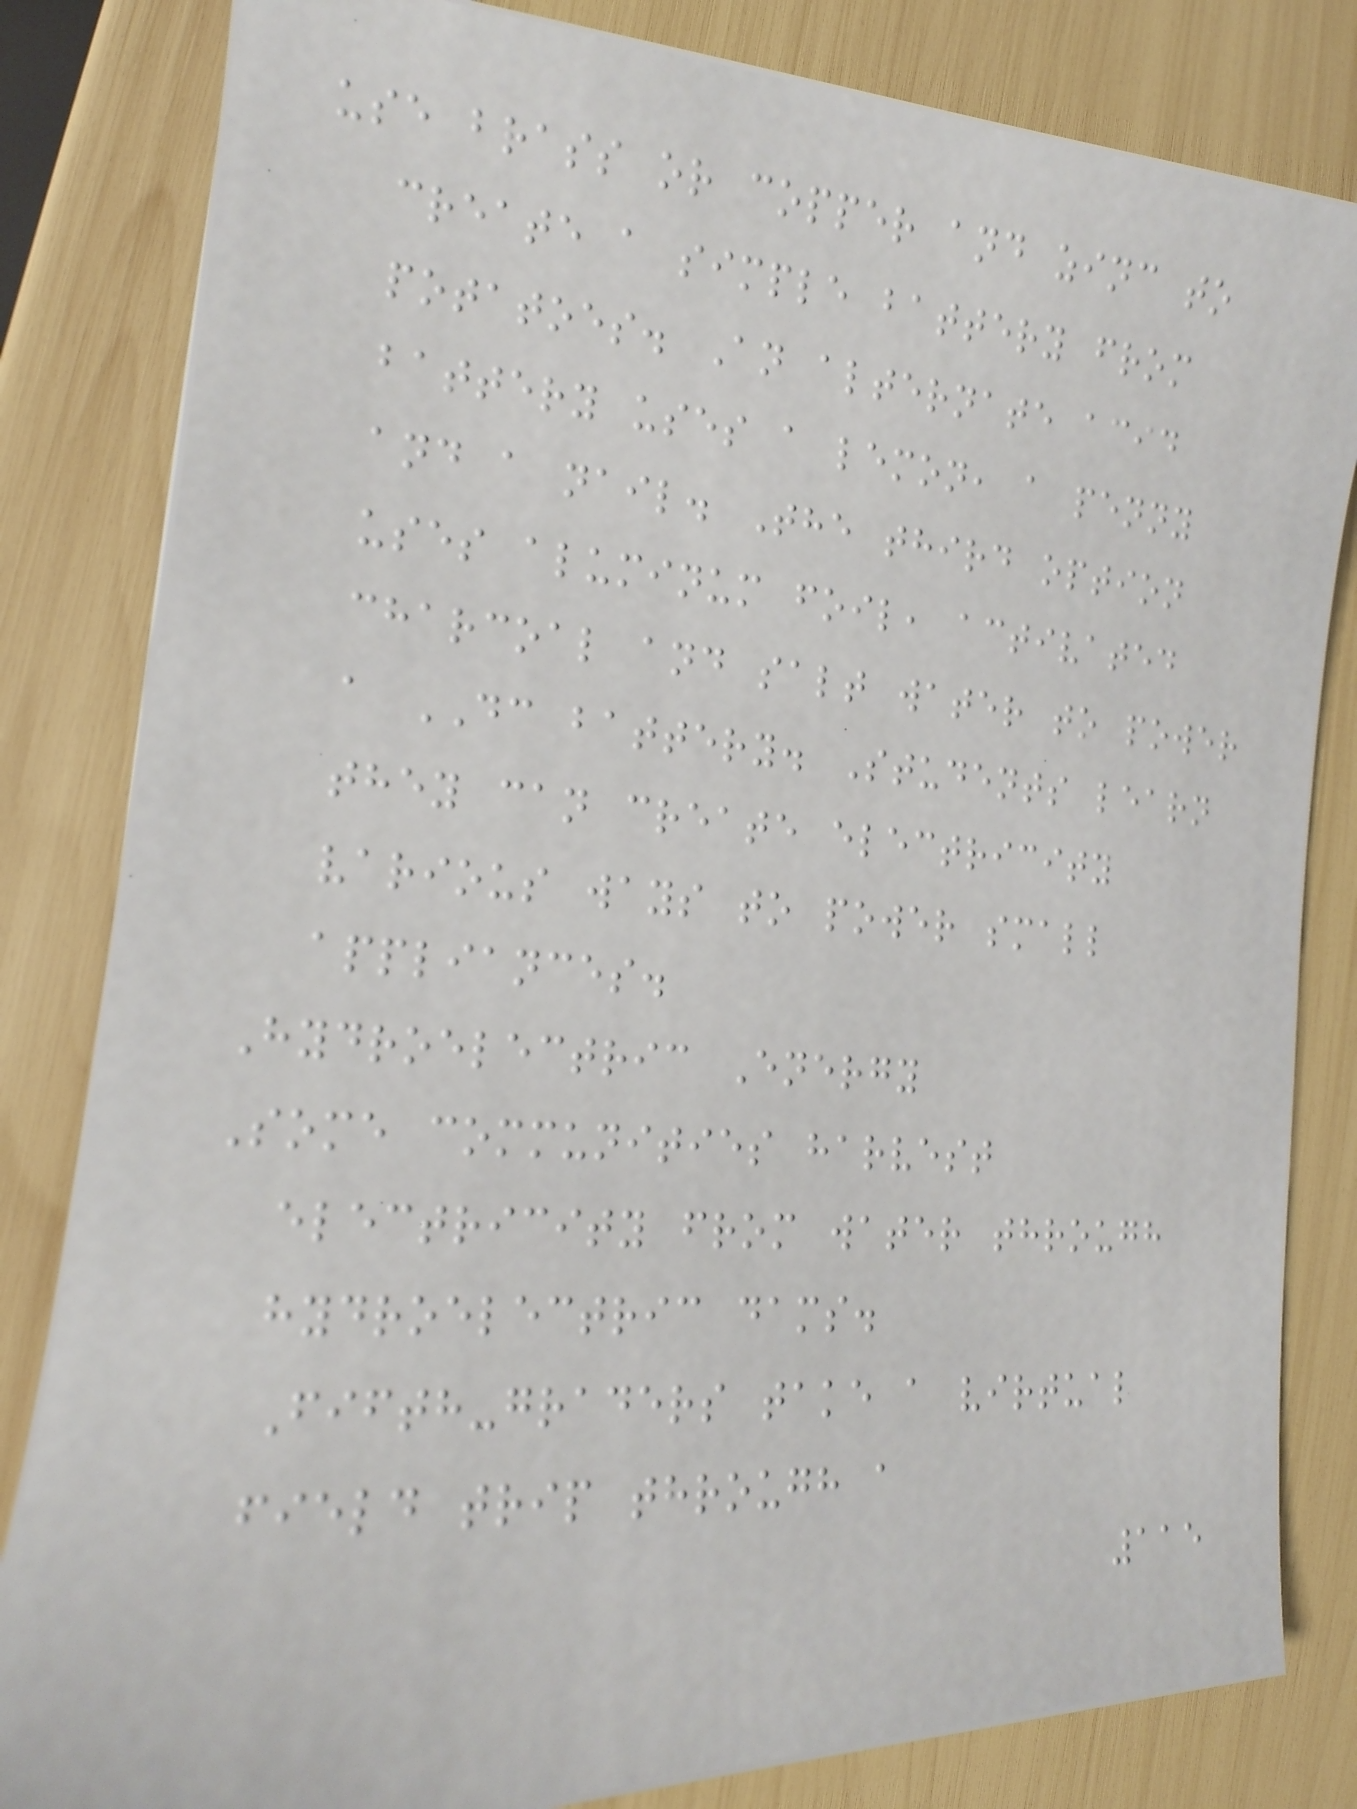use brass or copper and zinc to
create a simple battery from
potatoes. An alternate acid
battery uses a lemon, a penny
and a nail. The third option
uses aluminum foil, activated
charcoal and salt water to power
a DC battery. Students learn
they can create electricity
various ways to power small
appliances.
Hydroelectric Energy
Some communities harvest
electricity from water through
hydroelectric dams.
Fifth-graders take a virtual
field trip through a
115
